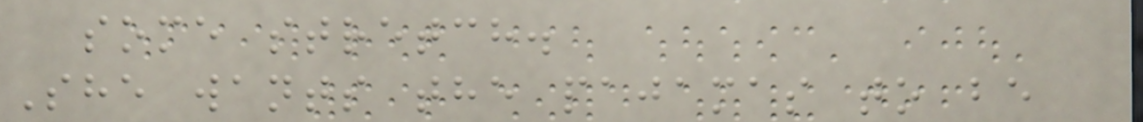some stretch.
She wants the pajamas to be
